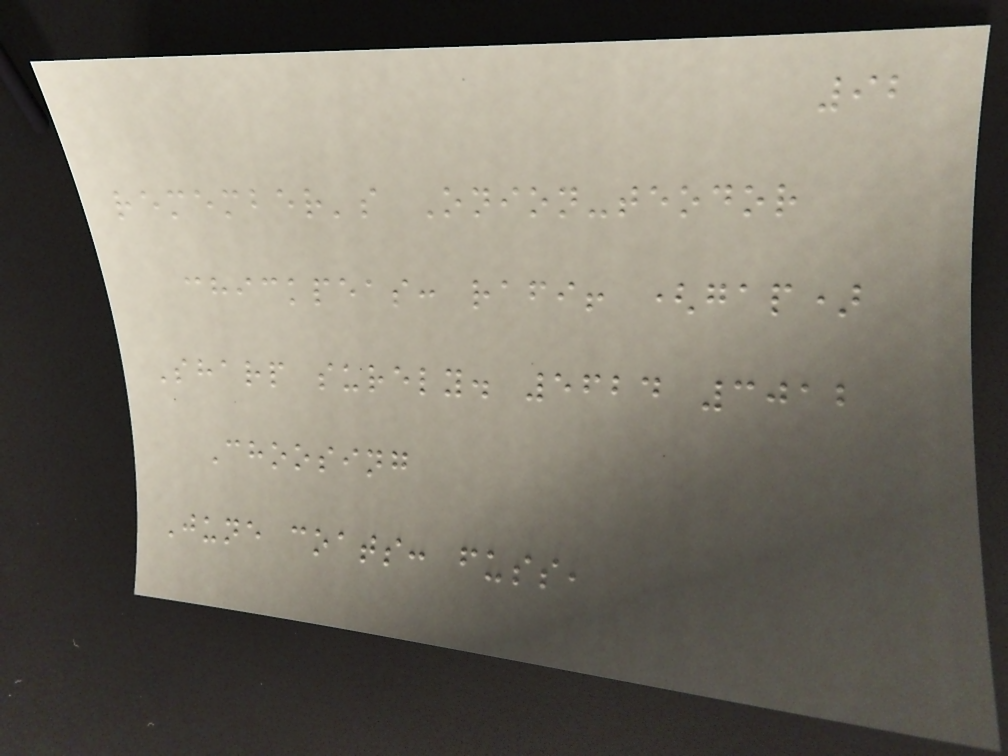92
remember's Onion-teodor
chickpeas: rafi! (gap)
Sharp surely. 5624 3012
Choosing
June coats: fuss,
